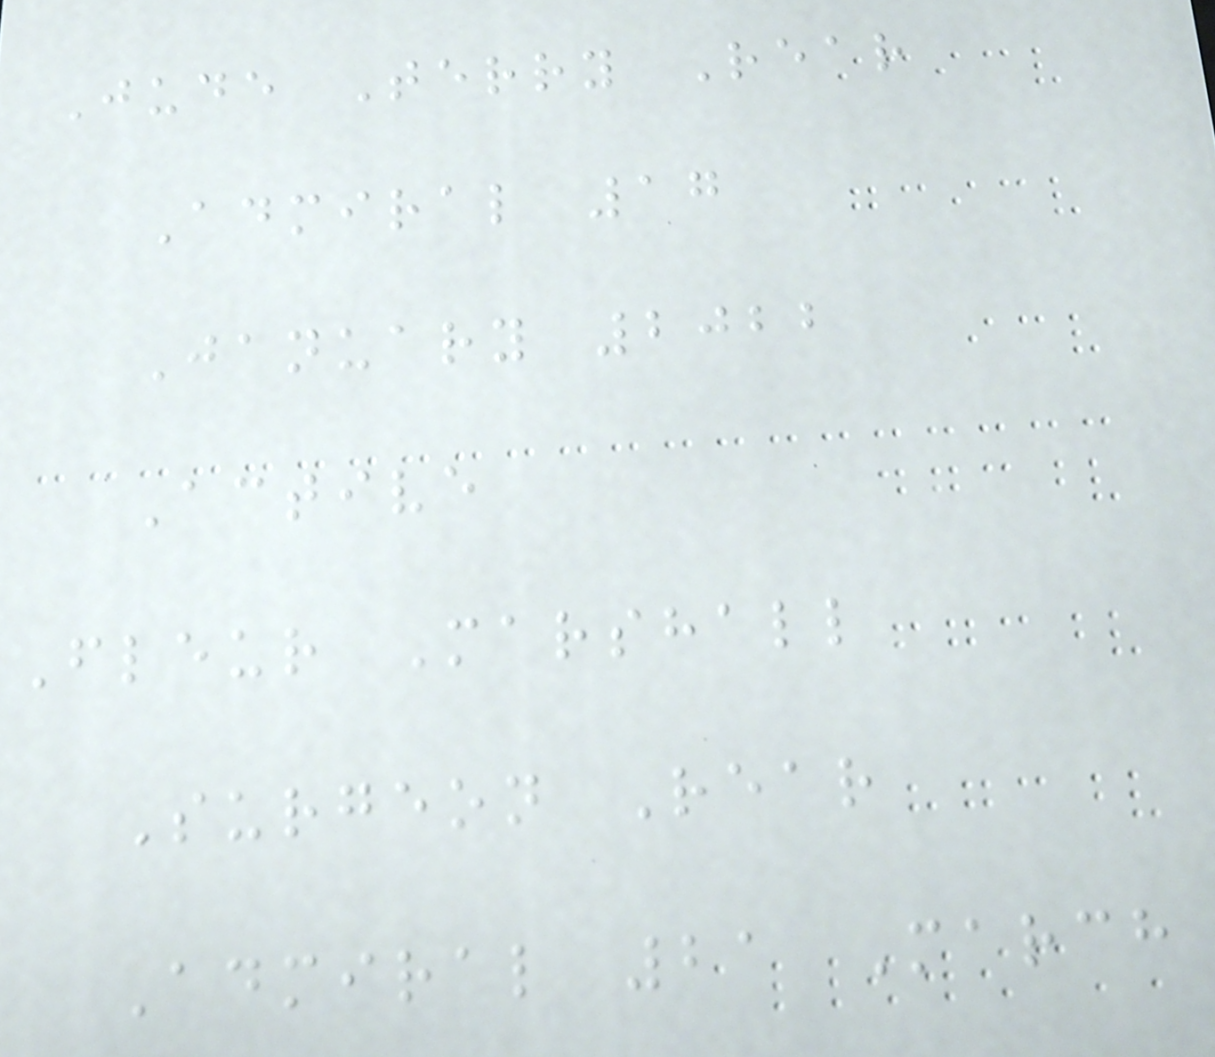Jude Terry Rear
Admiral 17
January 2022
Active
Fleur Marshall
Surgeon Rear
Admiral 21 March
